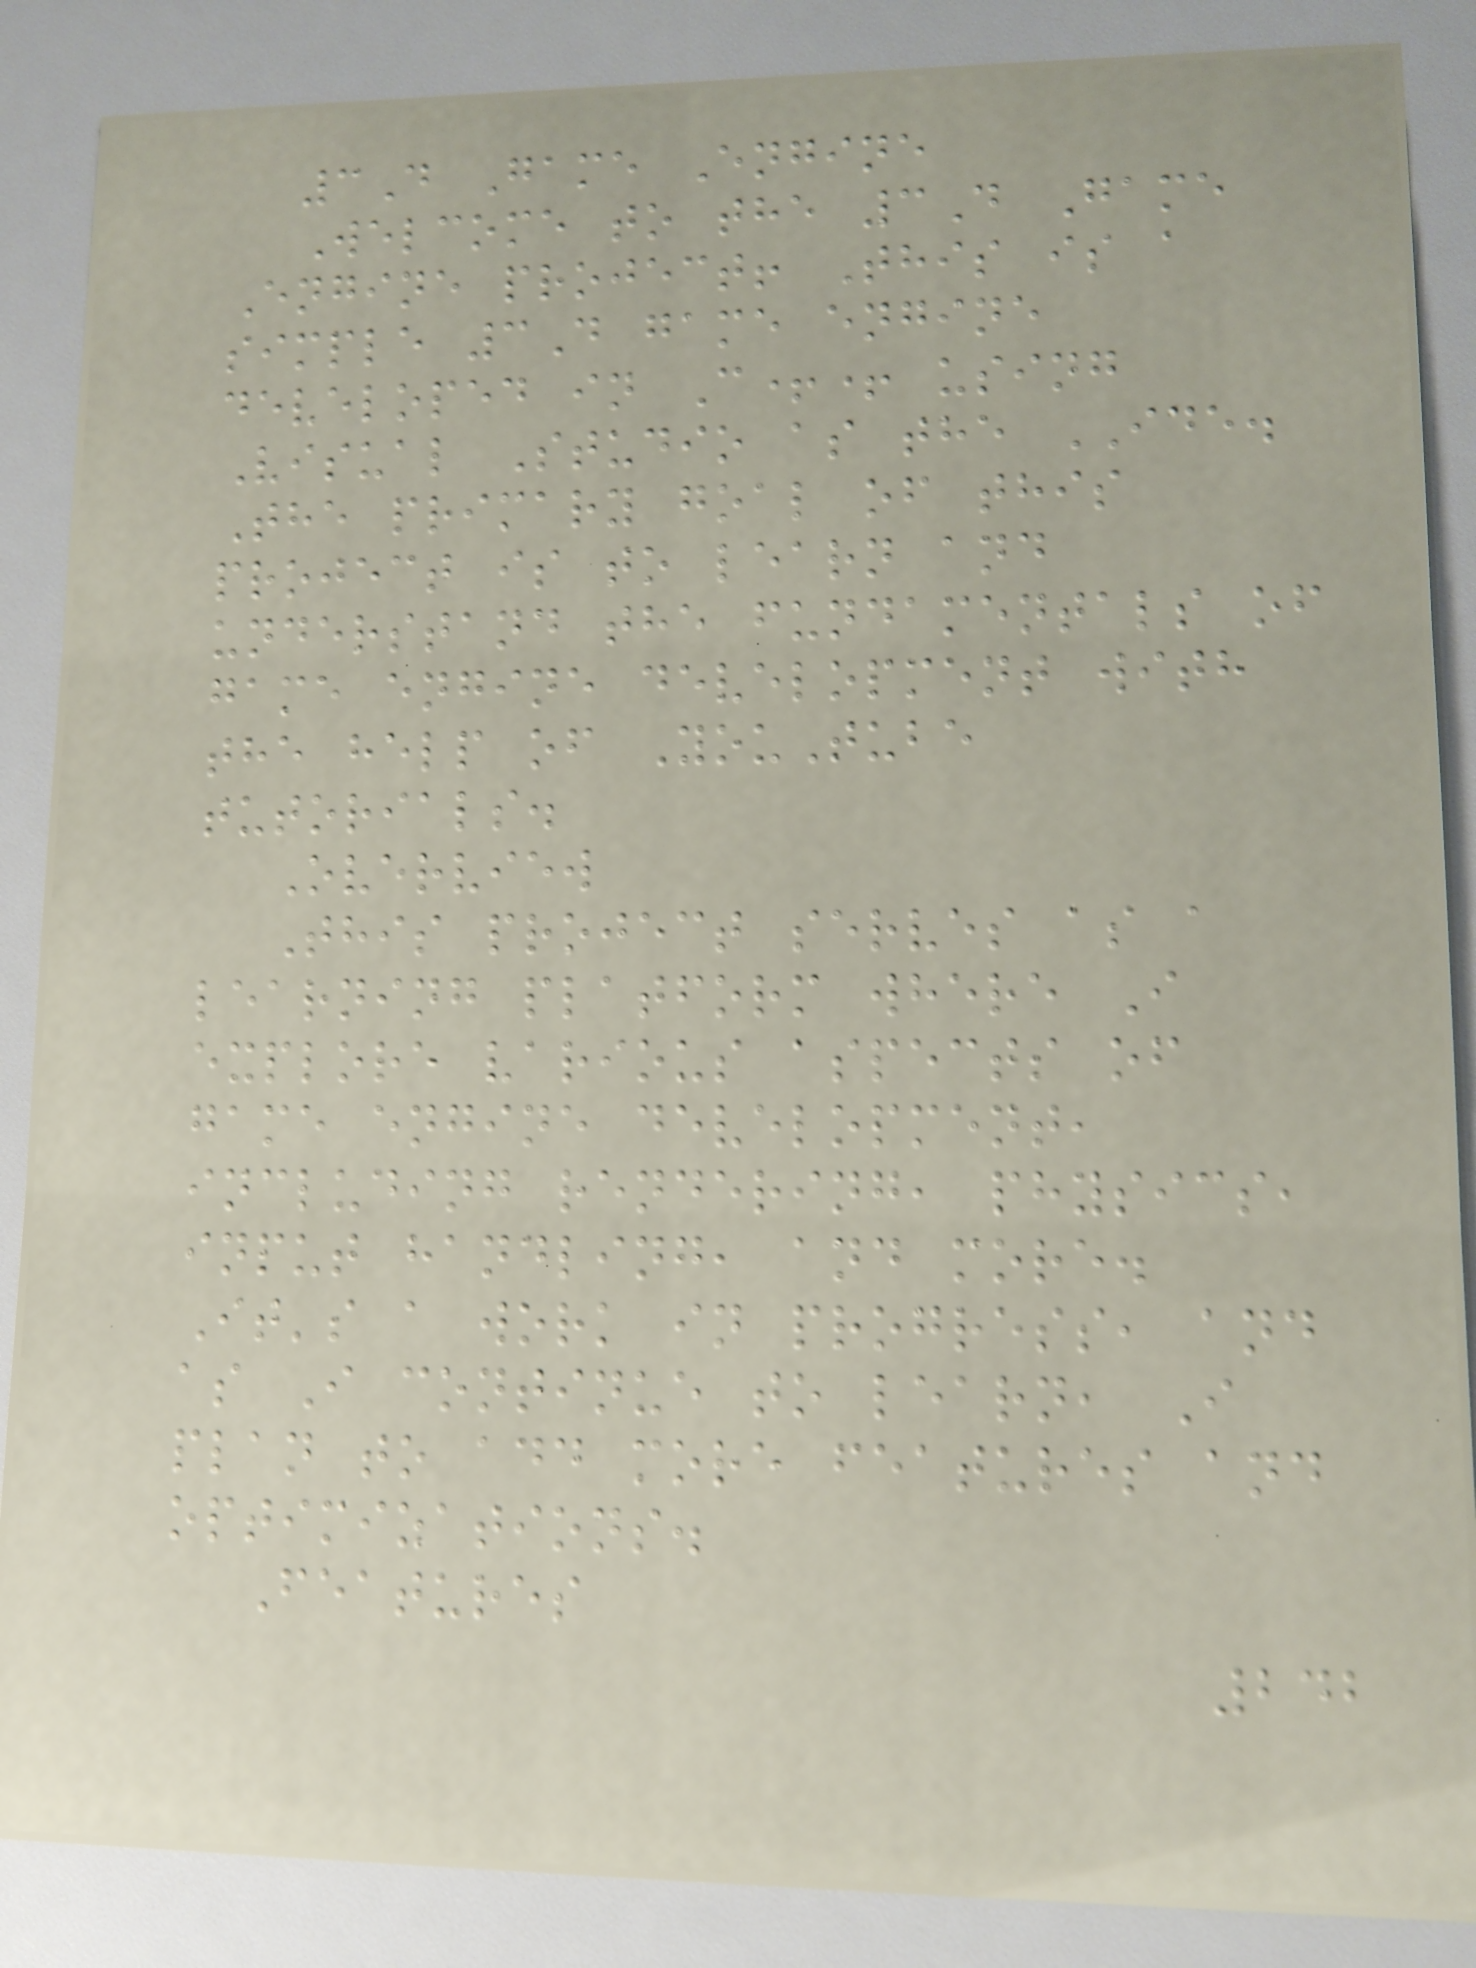3D Game Engine
Welcome to the 3D Game
Engine project! This is a
simple 3D game engine
developed in C++ using
Visual Studio as the IDE.
The primary goal of this
project is to learn and
understand the fundamentals of
game engine development with
the help of YouTube
tutorials.
Overview
This project serves as a
learning platform where I
explore various aspects of
game engine development,
including rendering, physics,
input handling, and more.
It's a work in progress, and
as I continue to learn, I
plan to add more features and
optimizations.
Features
242
